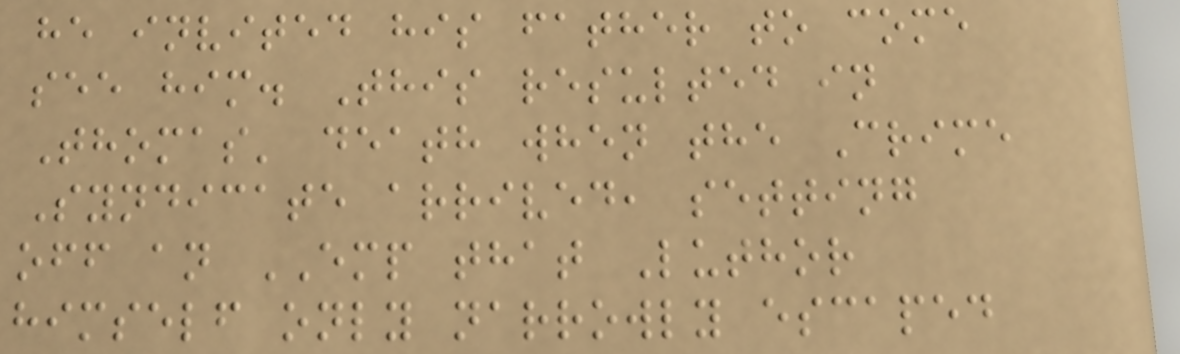he invited his father to come
see him. This resulted in
Thomas' death when the Crime
Syndicate arrived, setting
off an EMP that Luthor
himself only narrowly escaped
